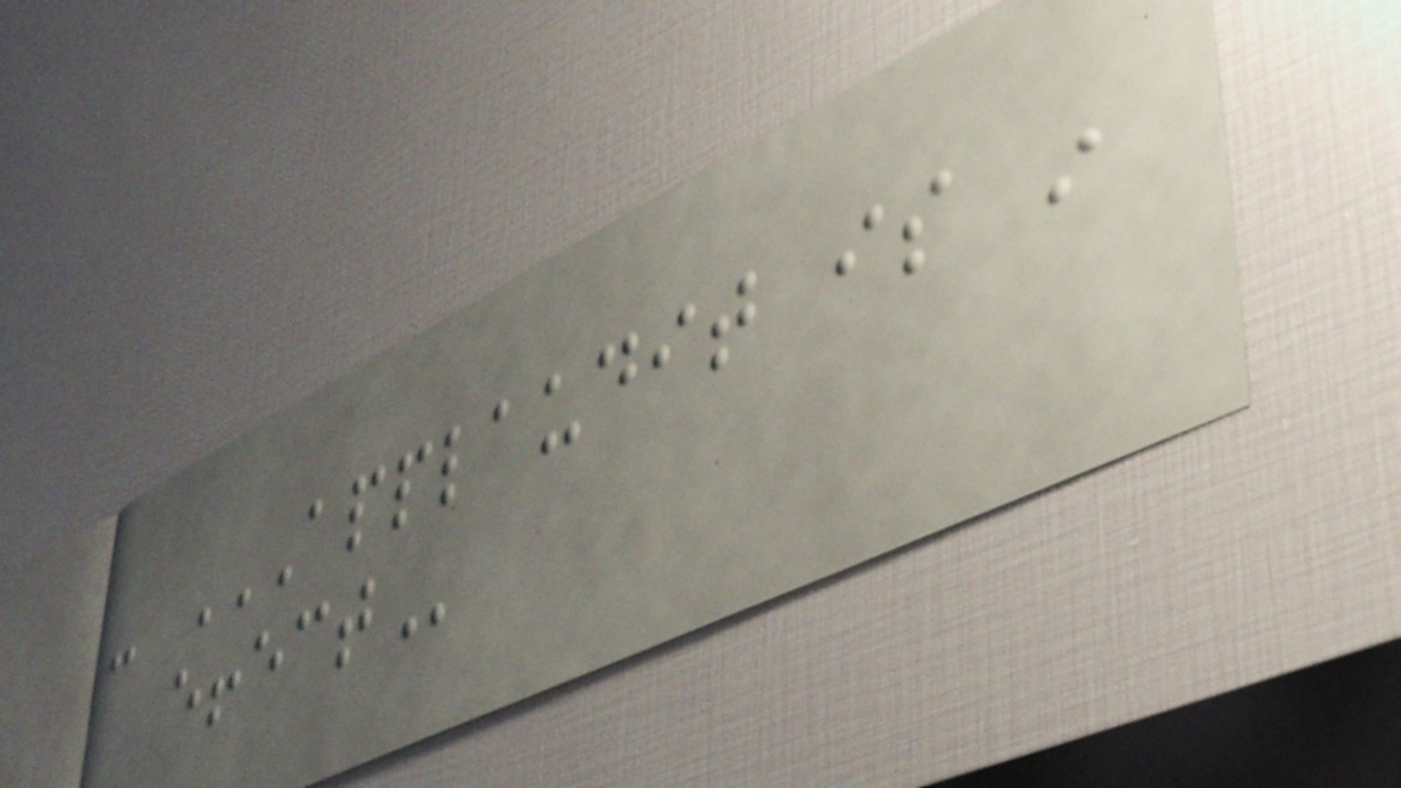- APPLAUDIT IS IN
EFFECT
